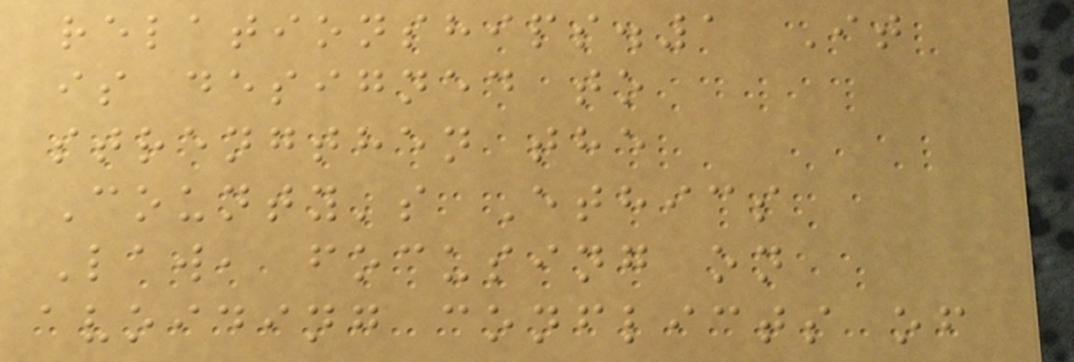relationships.1 It
is designed to
strengthen the
County's Ethics
Law, focusing on
avoiding conflicts of
